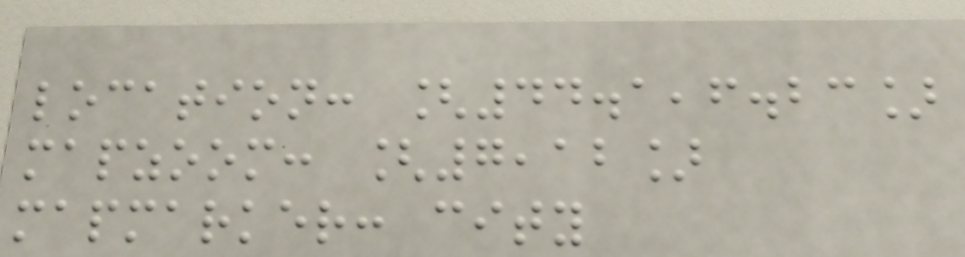location: [44.1,6.23]
mapzoom: [7,12]
mapmarker: city
